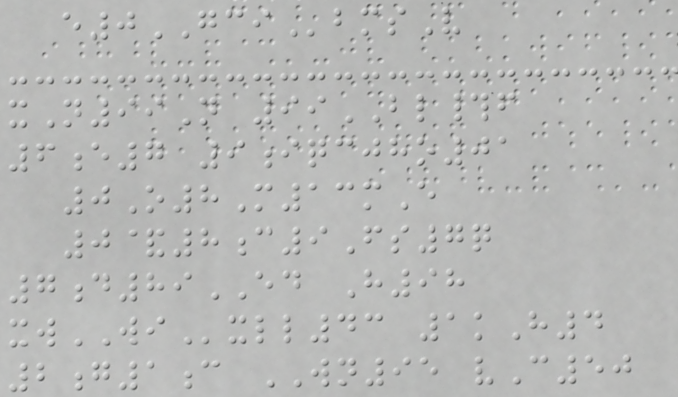e0GCIbmsV
xN99N 99BL#f
6e7 9iqcjho01
0O8M13mE
0&8c9Fs7q
7d89ED H98
xwWIxll43 1kH4
2g1c WN95 vC50
